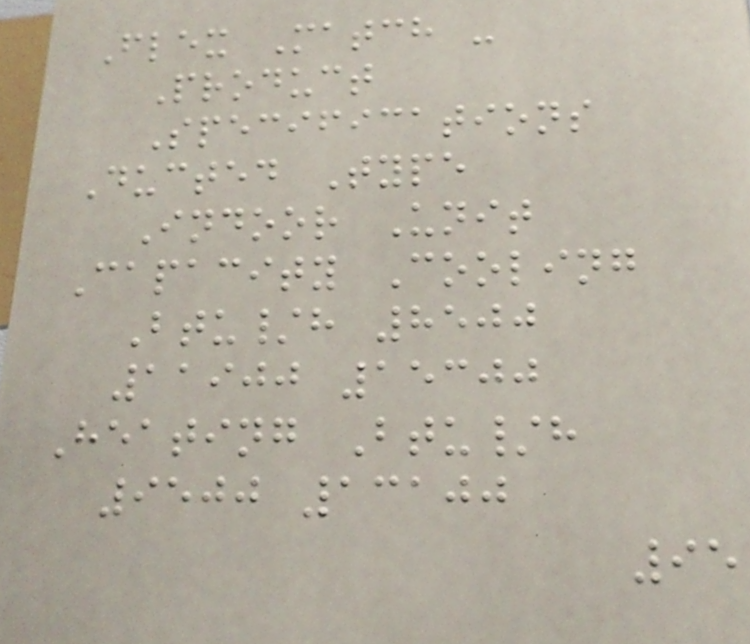Flex Match -
Product
Specifications
Ducted Type
Indoor Unit
Capacity Cooling
Btu/h 8500
11900 15300
Heating Btu/h
9500 13100
95
